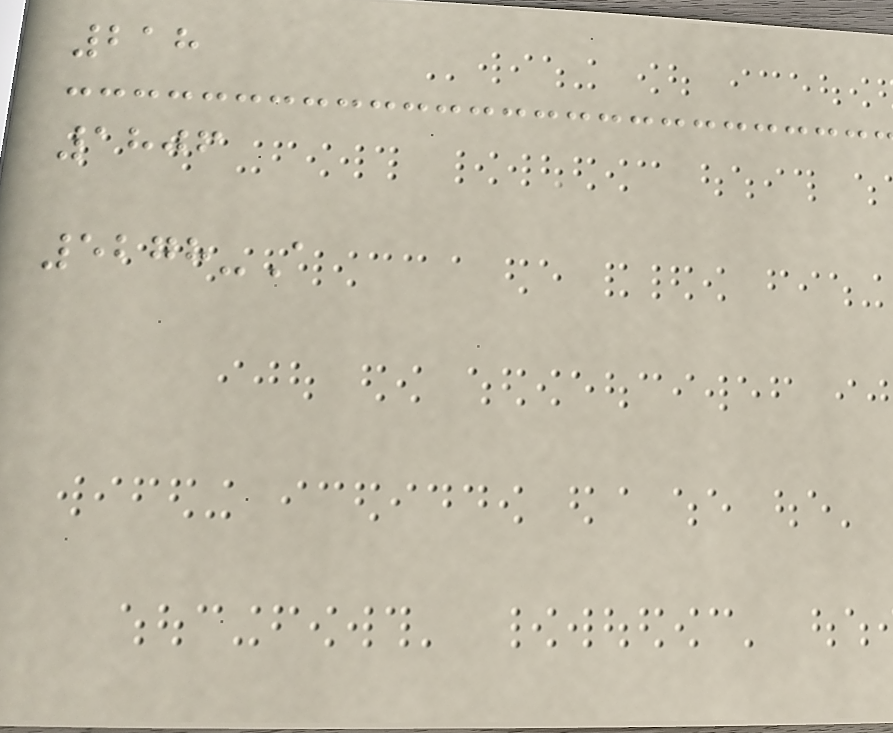218
1806
5278-A
